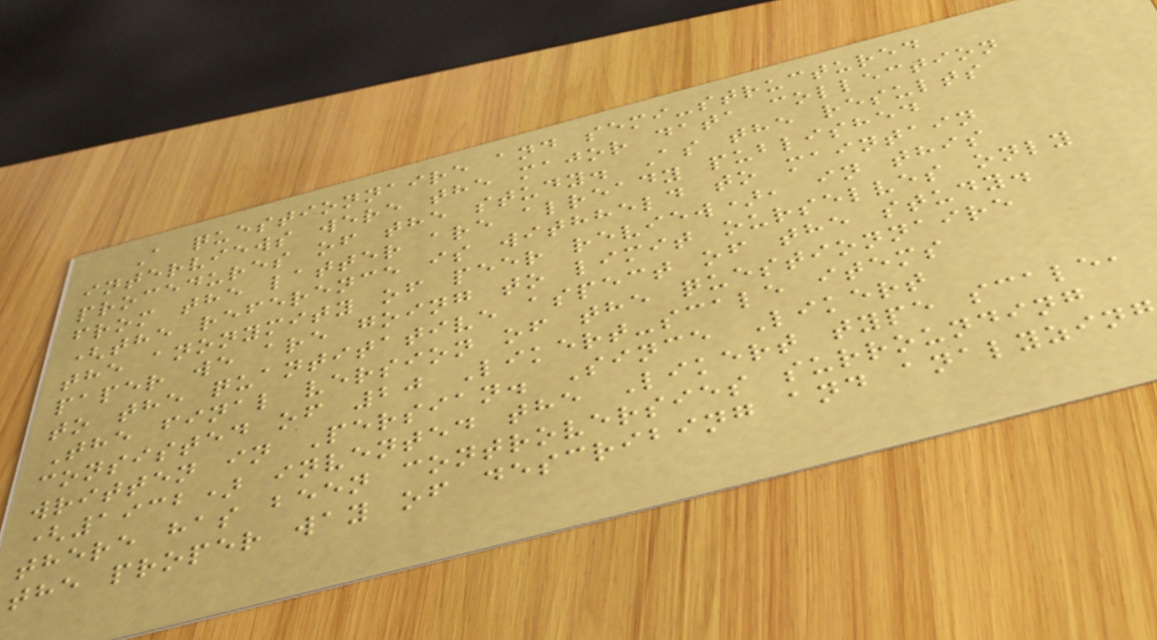A questionnaire and semi-structured
interviews were the major data collection
procedures of the study. As the results
from the latter are already published
(the reference is withheld to maintain
the anonymity of peer review), in this
paper we are going to limit ourselves only
to the quantitative aspect of the study.
The final version of the questionnaire
consisted of 20 Likert-scale items
written in Persian. Since Likert
(1932) invented the Likert type scale,
there has been controversies surrounding
the proper way of describing and analyzing
